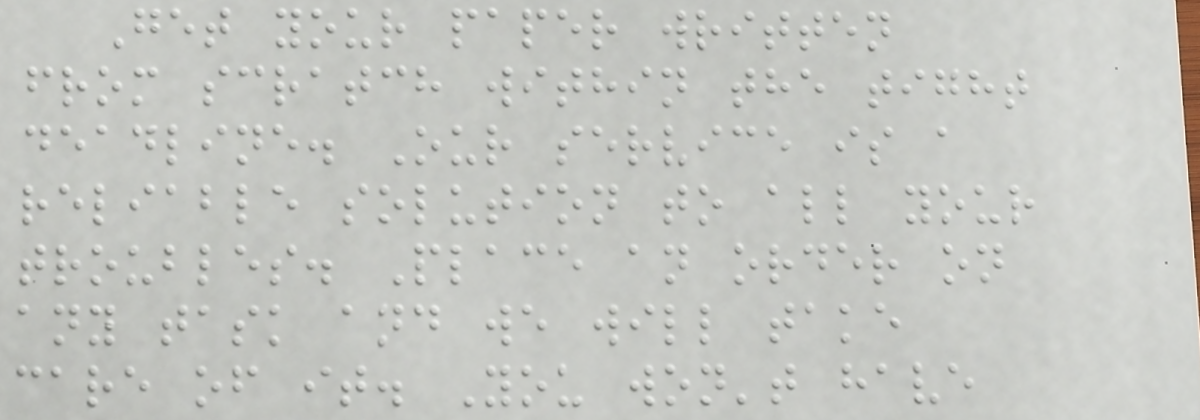Get your paper written
from scratch within the tight
deadline. Our service is a
reliable solution to all your
troubles. Place an order on
any task and we will take
care of it. You won't have
